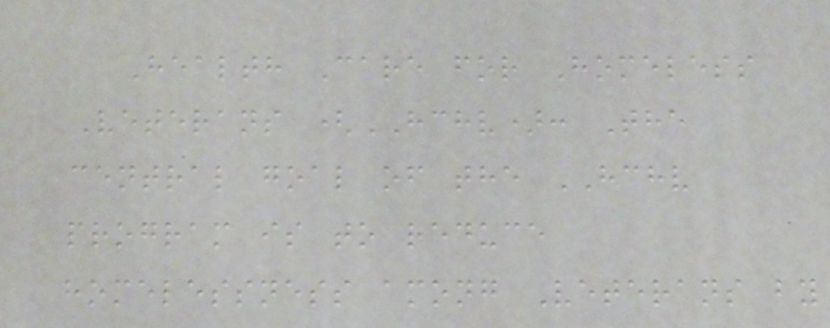Health Care for Homeless
Veterans (HCHV): The
central goal of the HCHV
program is to reduce
homelessness among Veterans by
